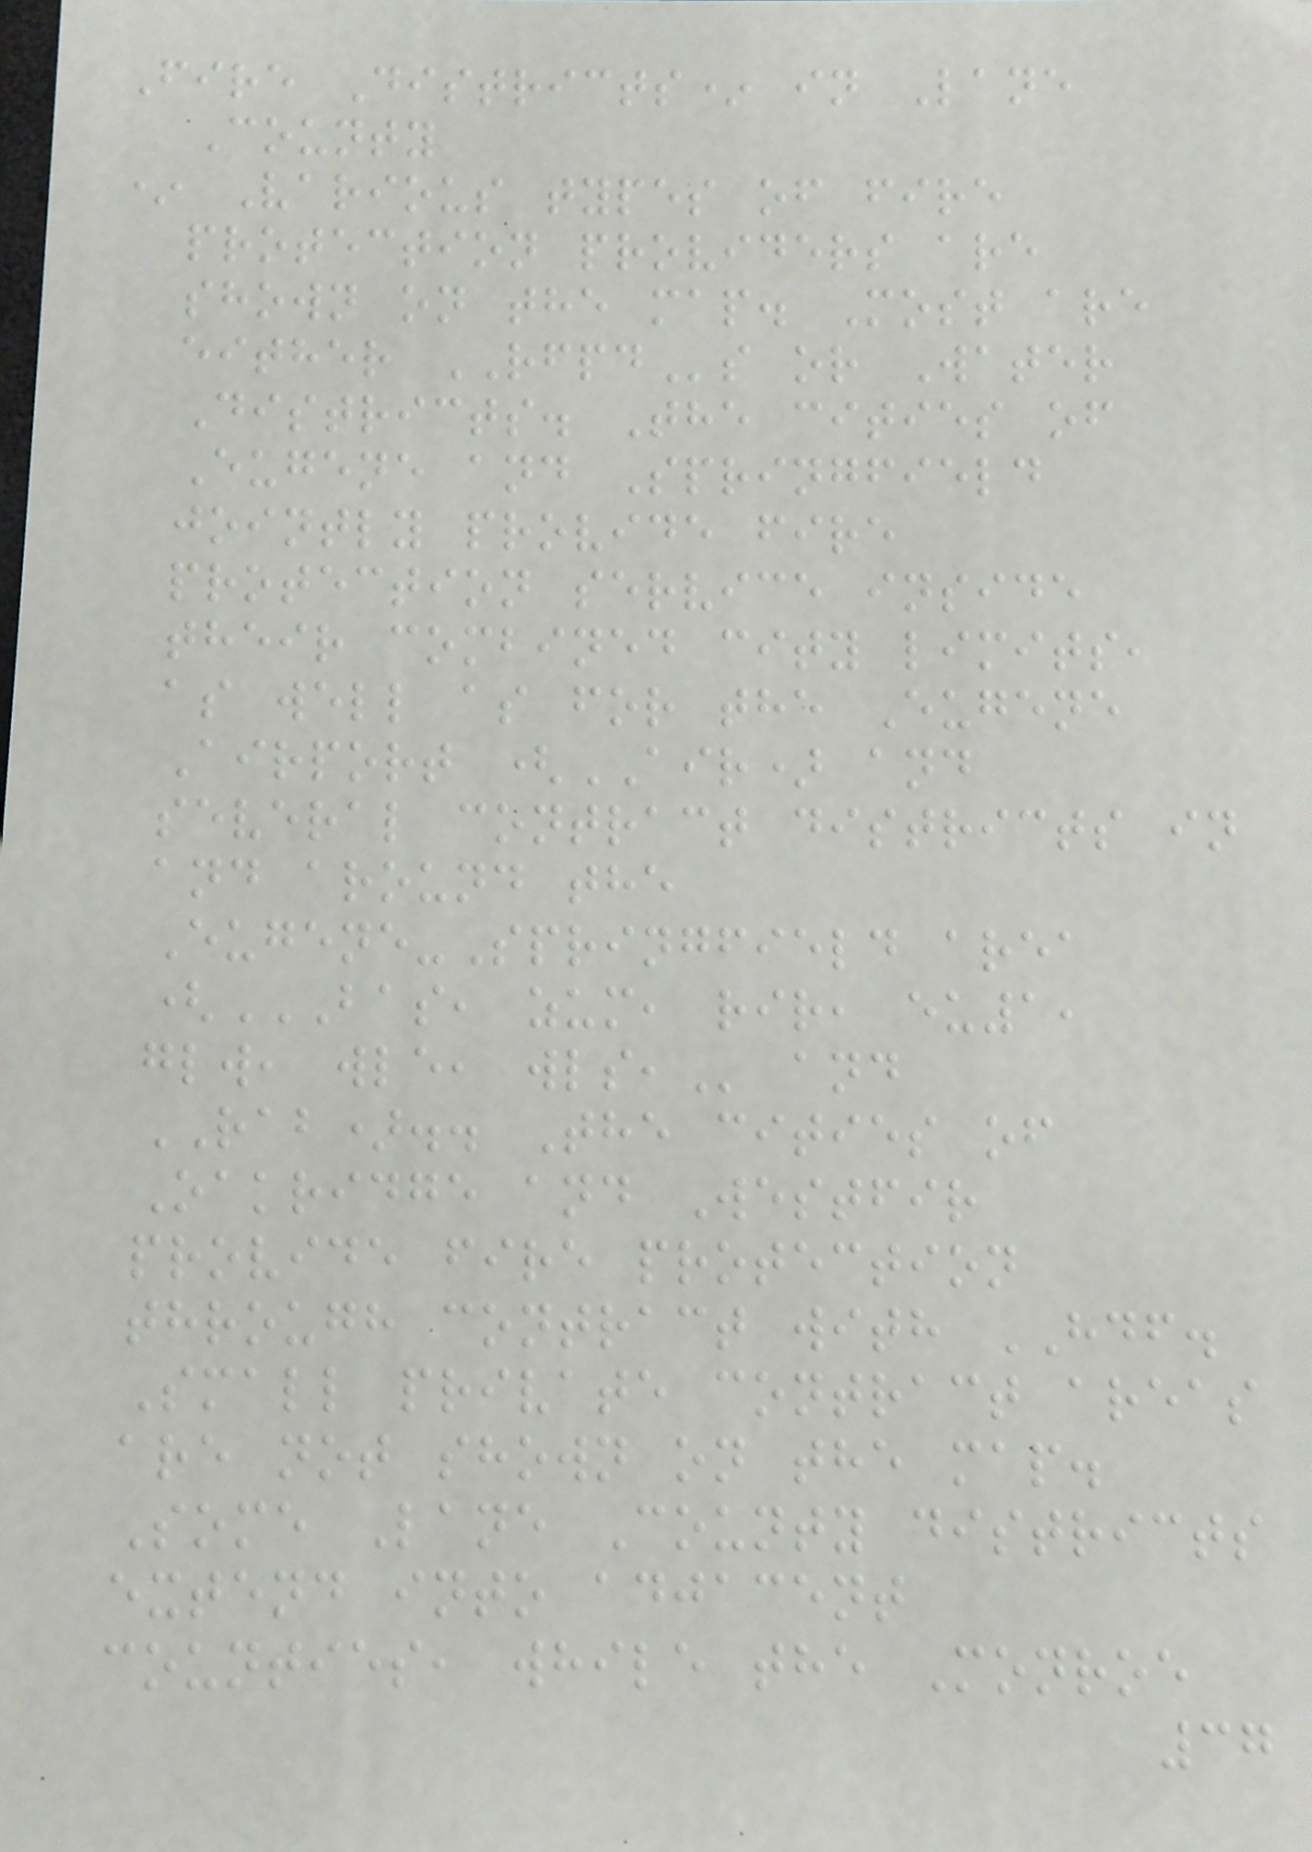Fire Districts* in Lane
County
* Various types of fire
protection providers are
shown on the map. Most are
either RFPDs or Water
Districts. The cities of
Eugene and Springfield
jointly provide fire
protection service inside
their combined city limits,
as well as for the Eugene
Airport (AIR) and
several contract districts in
and around the
Eugene-Springfield area
(BAS, ZUM, RIR, EU1,
GLW, WLE, WLS, and
RAB).. The cities of
Oakridge and Westfir
provide fire protection
through contract with HDF.
Small private contract areas
are not shown on the map.
Some Lane County districts
extend into adjacent
counties, while the Monroe
37
